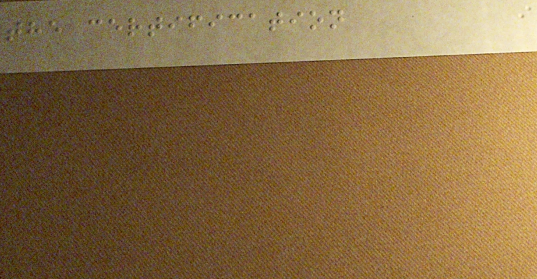the certification
